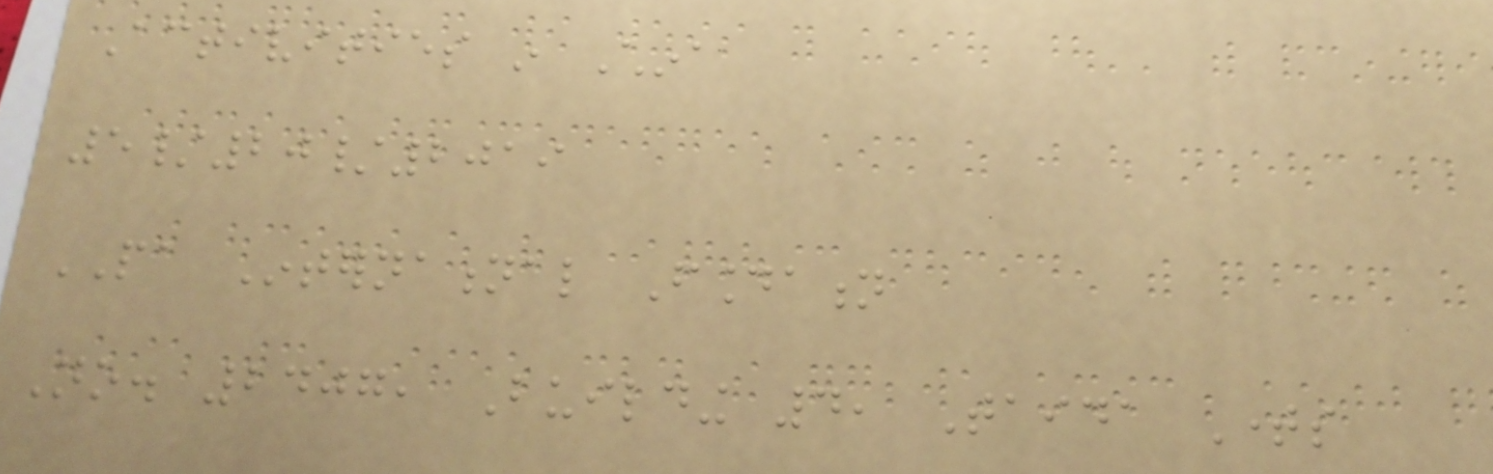Activities in China
5/20/2019
PA International Foundation
No. 2407, Building 4, Taida Times
